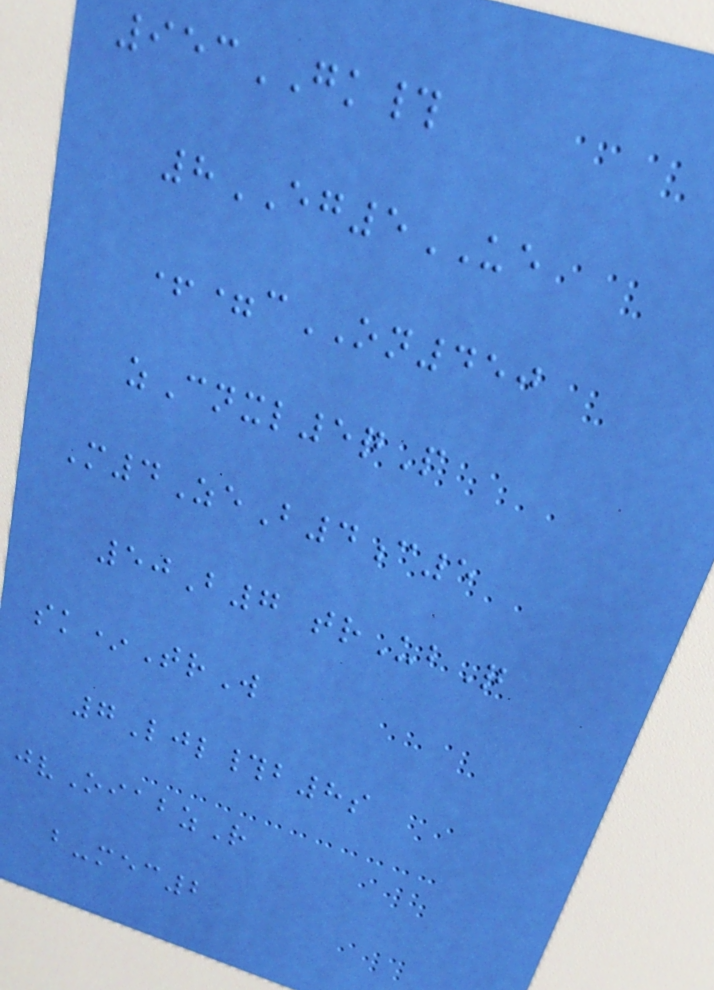953GK#
8EG5UE
+=cON450
zCnxl5qP
M4ZeB4c5
50B7 trUbQ
sk*TrW
7Ljl#b8s
jvOiabzR
b-mec2
